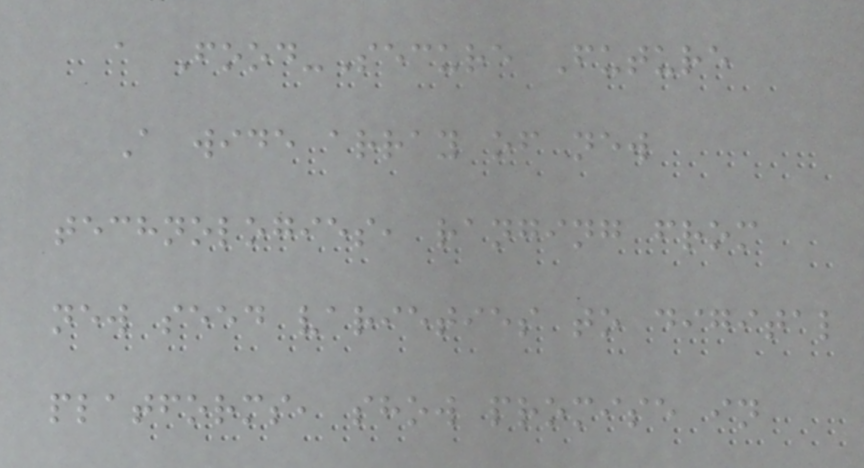a Food-Secure Future
A wide array of new
technologies, ranging from
new seed varieties to digital
platforms, show promise in
